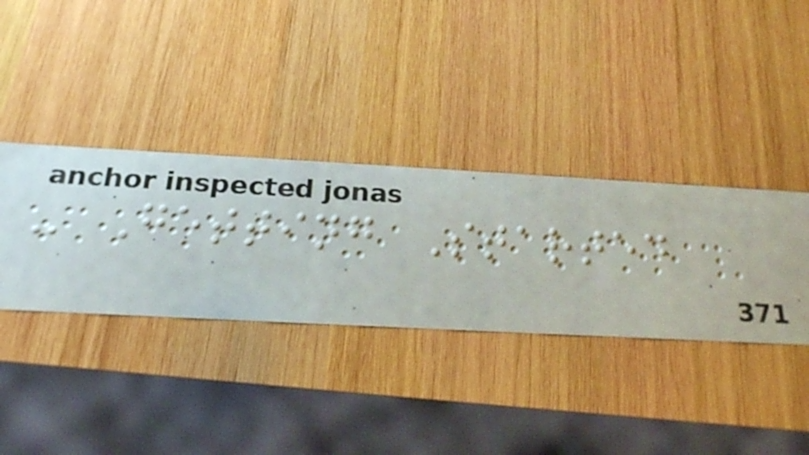- Getting Started
